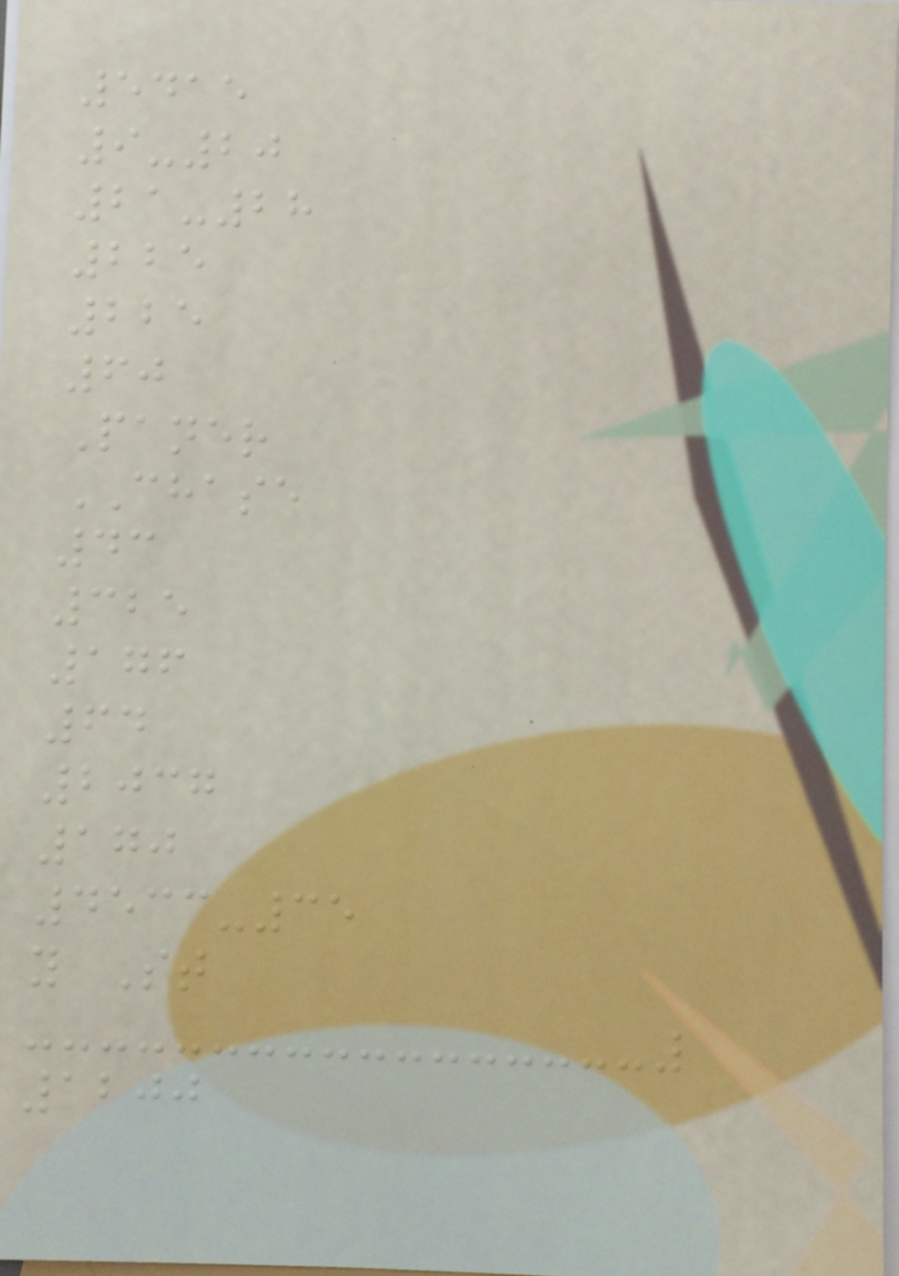5415
9-20
21-28
225
225
60
Paner
CHASE
43
325
176
64
2037
170
4533-35
y St
1200
